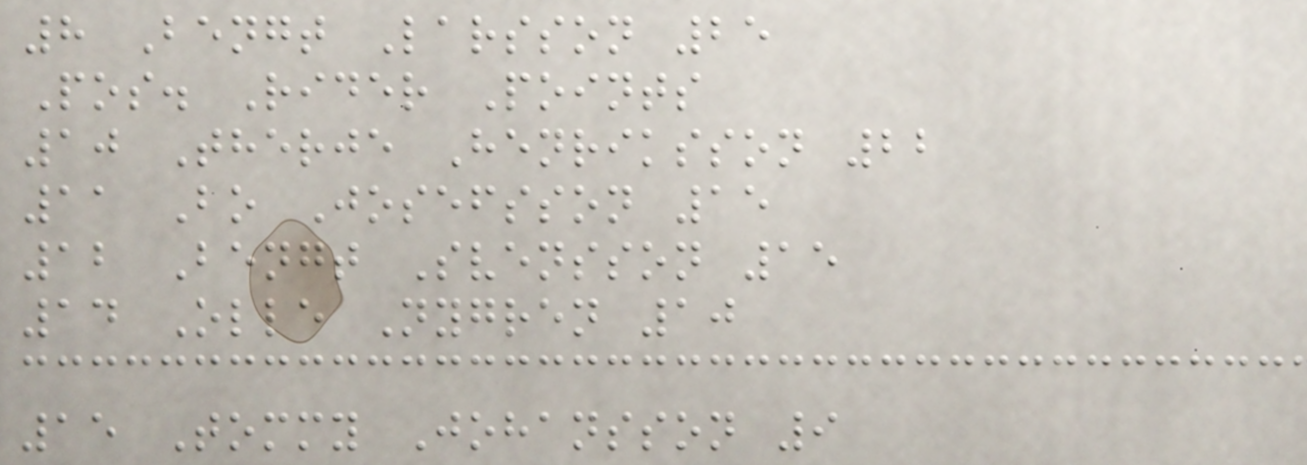8 Bengt Larsson 25
Pos. Rider Points
10 Therje Henriksson 22
11 Bo Josefsson 15
12 Bengt Svensson 15
14 Olle Nygren 10
15 Tommy Johansson 9
